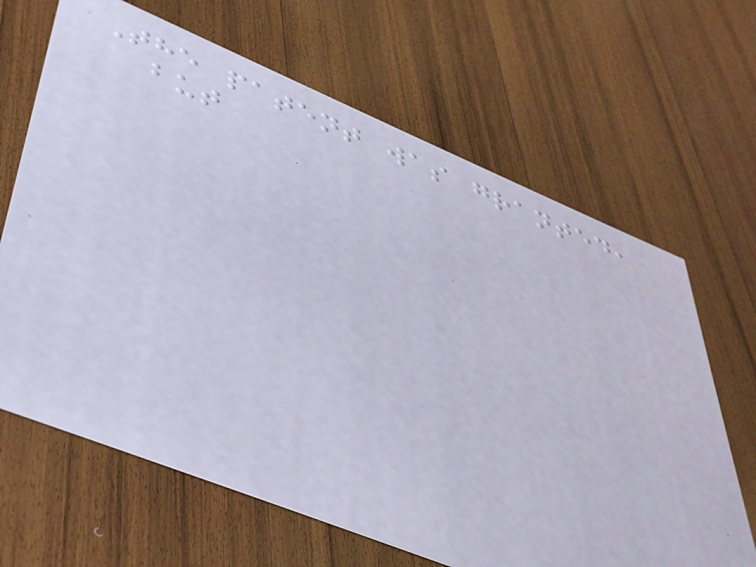The patent was granted,
but
